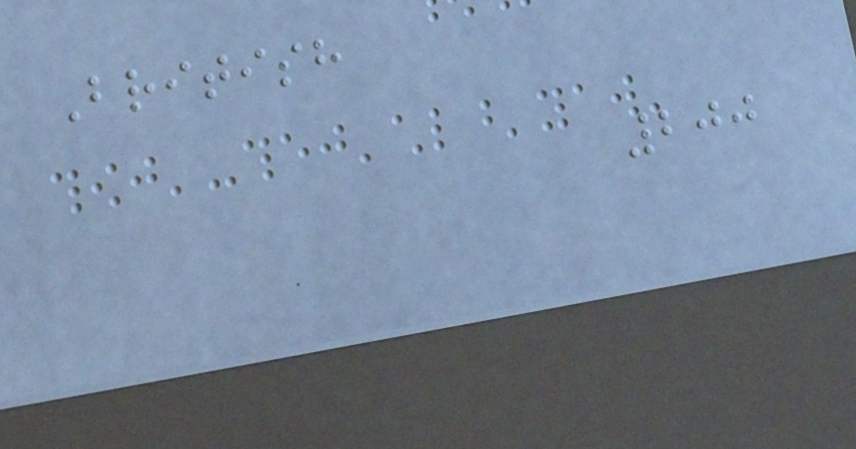British
200
